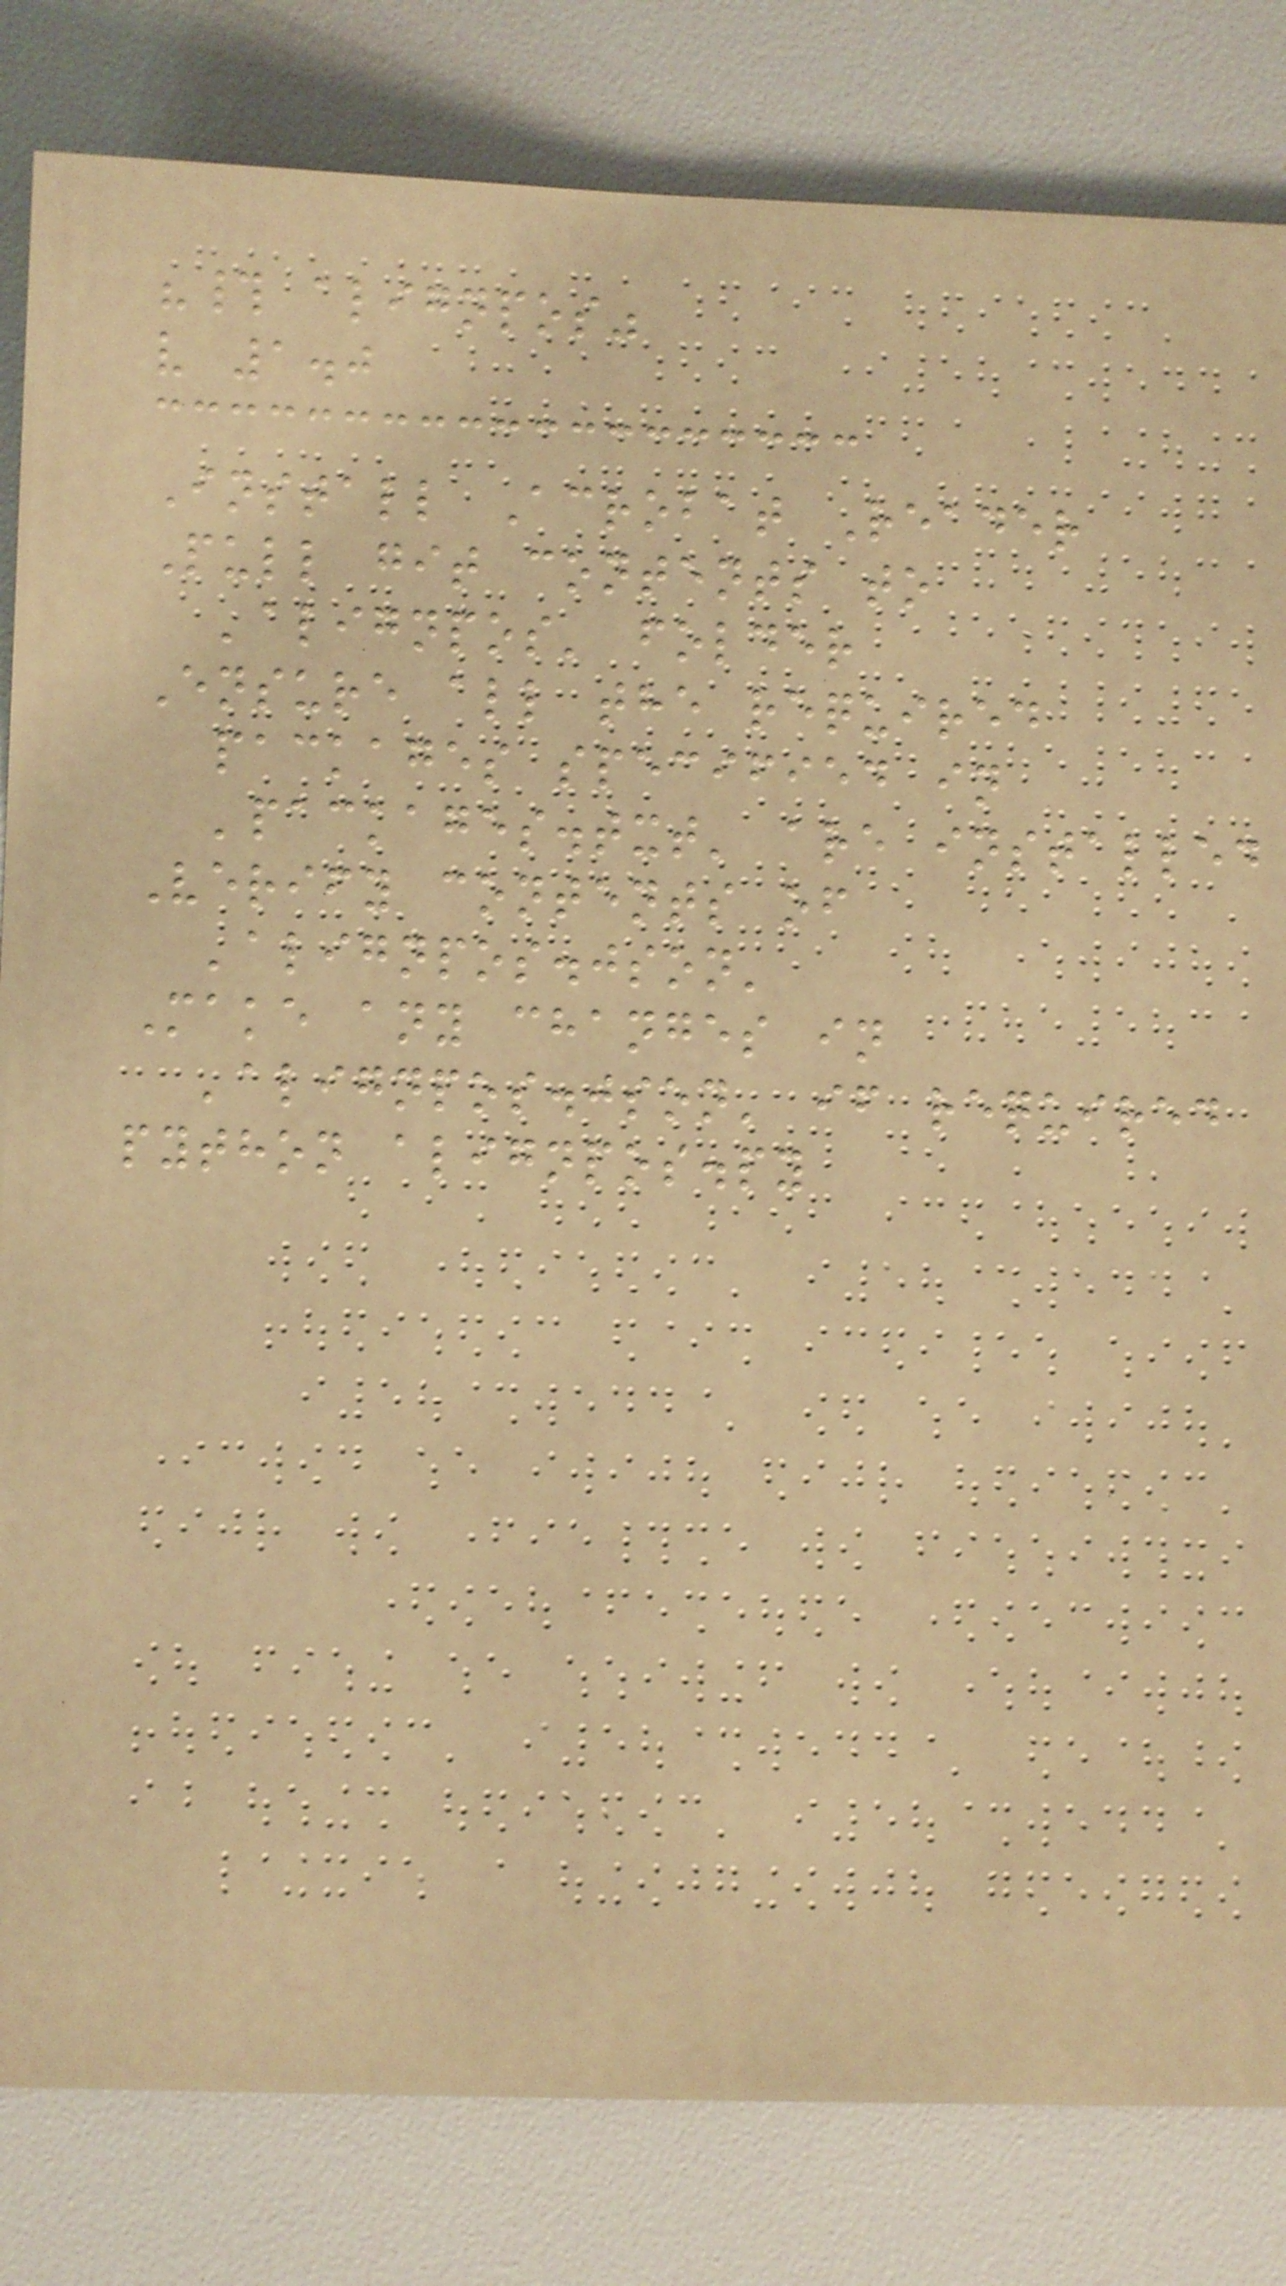"# alignpos"
v 1.0
Install Acrobat Reader
Pull git contents to
'alignpos' folder
Ensure all the required
packages specified in
'packages.txt' are installed
Verify contents of
'alignpos.json'
Make any changes in
'alignpos.json' if required
python alignpos.py
